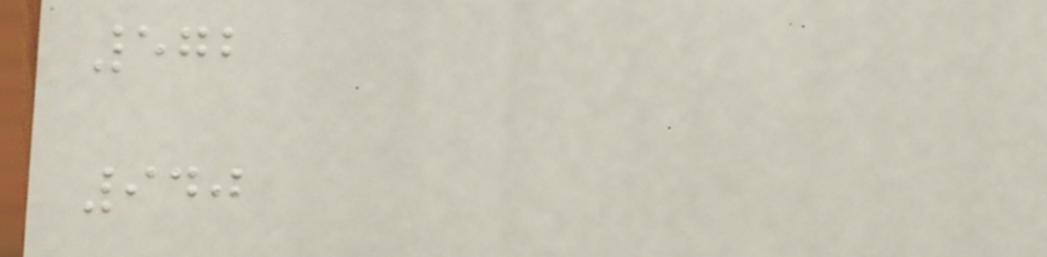572
940
